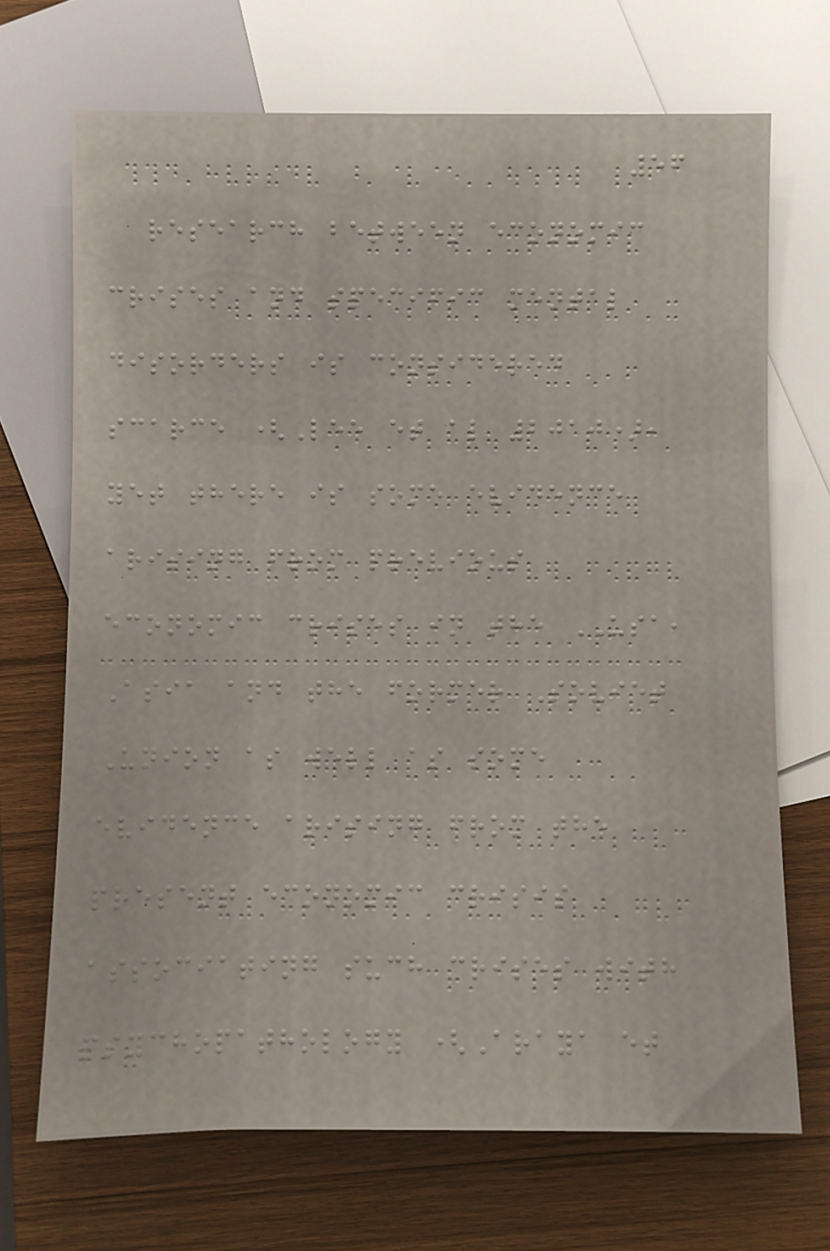56
research between economic
crises and specific mental
disorders is considered
scarce (Lee et al 2010),
yet there is some evidence
arising from previous
economic crises in the USA,
Asia and the former Soviet
Union as well as some
evidence arising from the
present economic crisis
associating such crises with
psychopathology (Araya et
